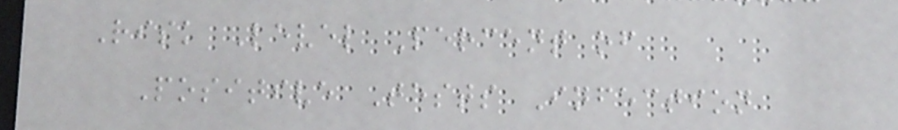Risk Level Percent of
Positive Tests Infection
